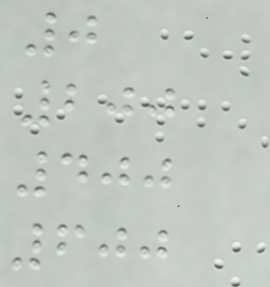0
200
400
600
